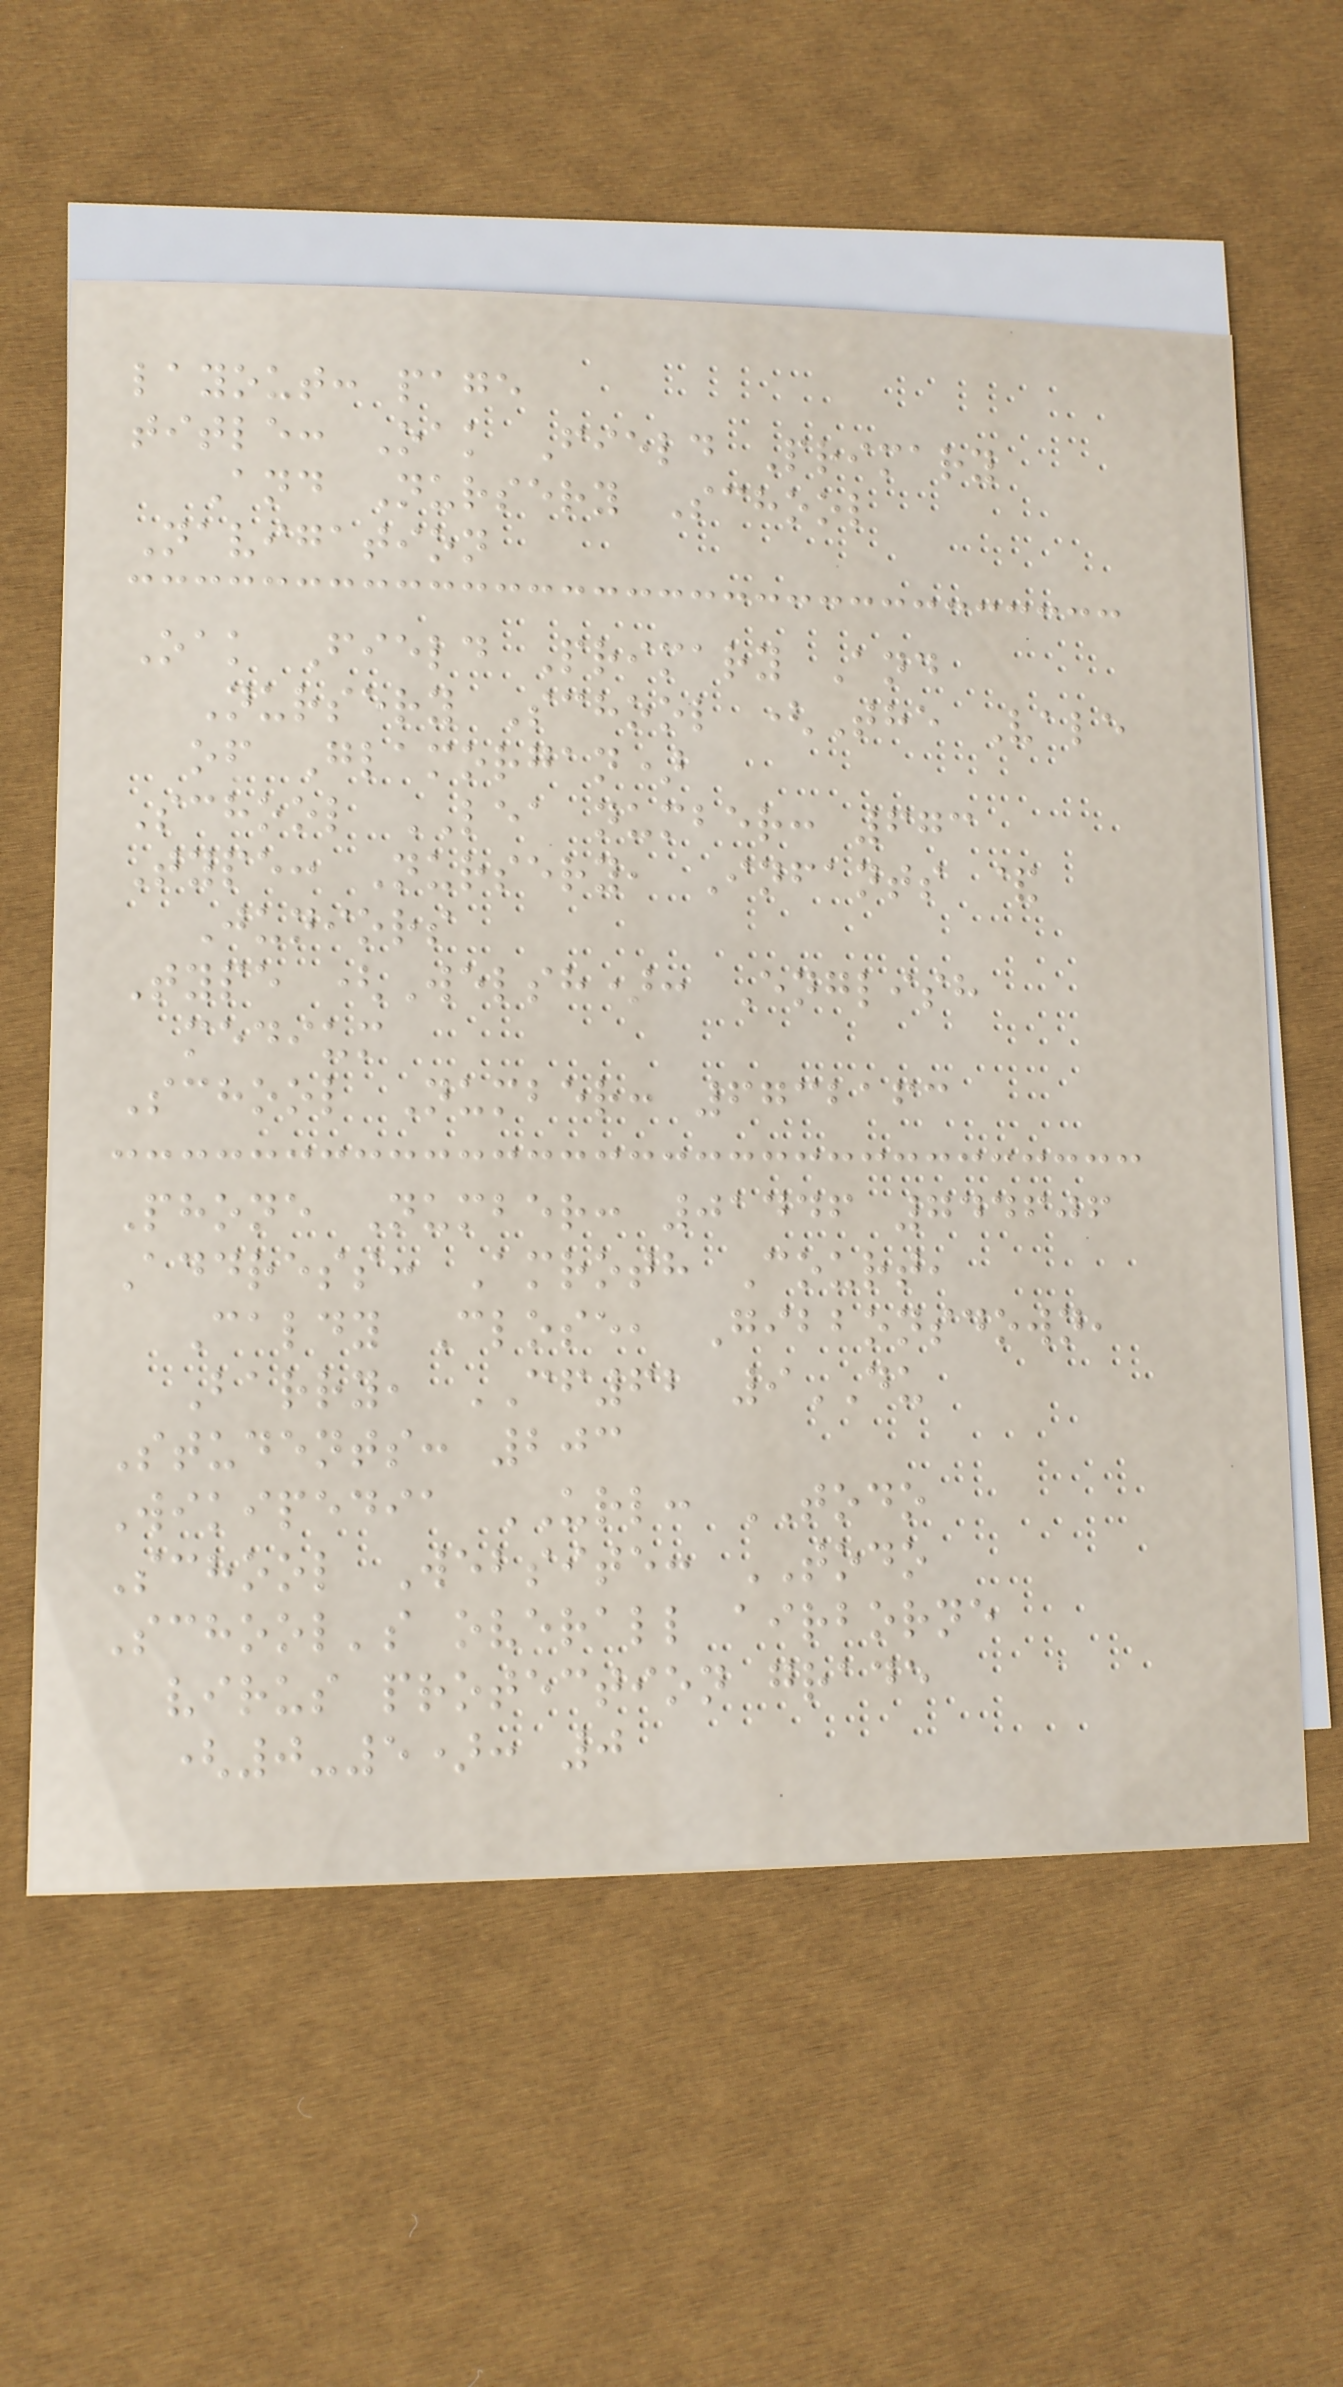layout: page
title: Oak Field Primary
And Nursery School
Navigation
Oak Field Primary And
Nursery School (The Vale
of Glamorgan)
School LEA number: 673
Type: Nursery, Infants &
Juniors
Type (Welsh): English
medium
School Number: 6732163
Phone Number: 01446 744606
Address: Amroth Court,
Caldy Close, Gibbonsdown,
Barry, CF62 9DU
Students: 203
Wikipedia URL: TODO
School Website: TODO
School's overall airborne
virus protection grade
(0-5): 0
